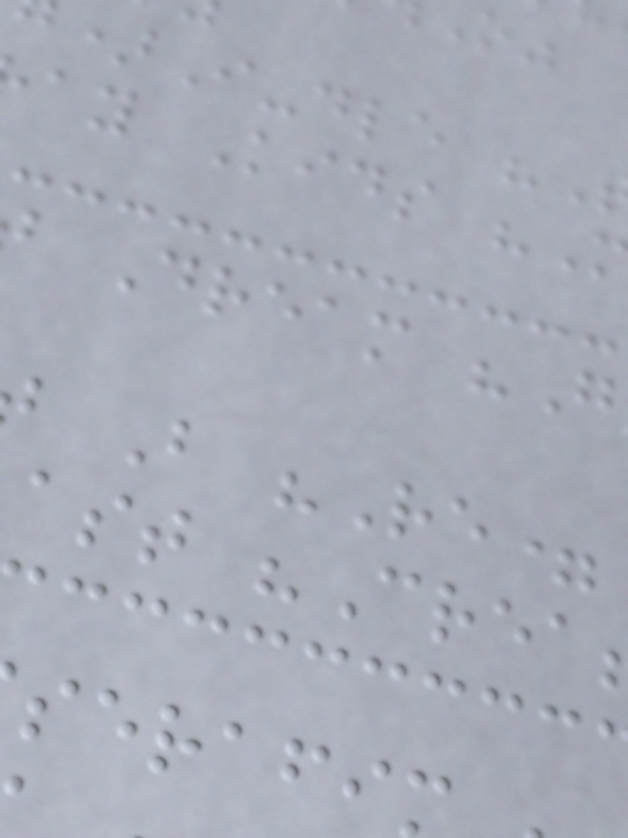)I-dle
ay Kids
Dream "G
B "Re=
ast "Crea
